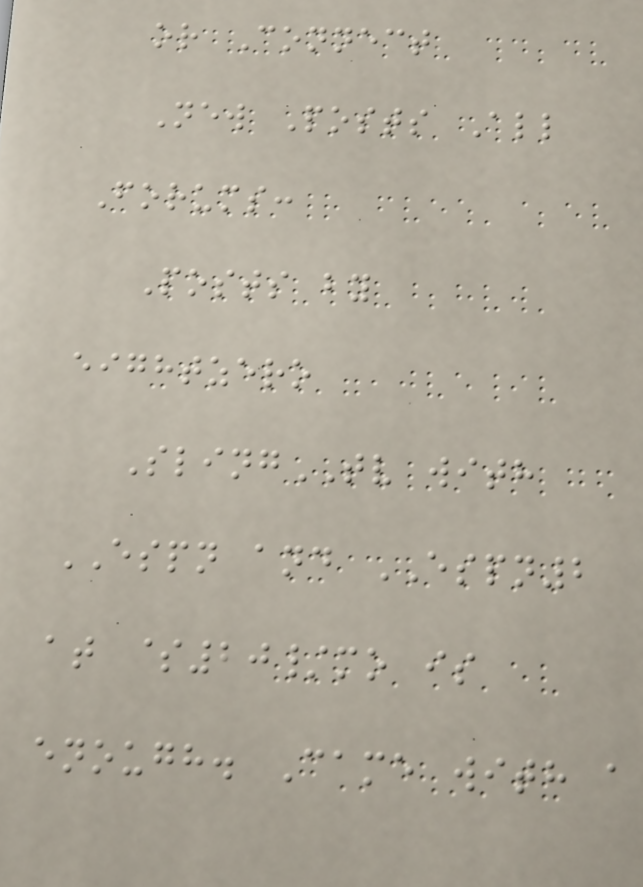or Connect
New Posts All
Forums:
Posts by
eightzero
SlingTV with
ESPN and ESPN2
at $20/mo is
enough. Came with a
